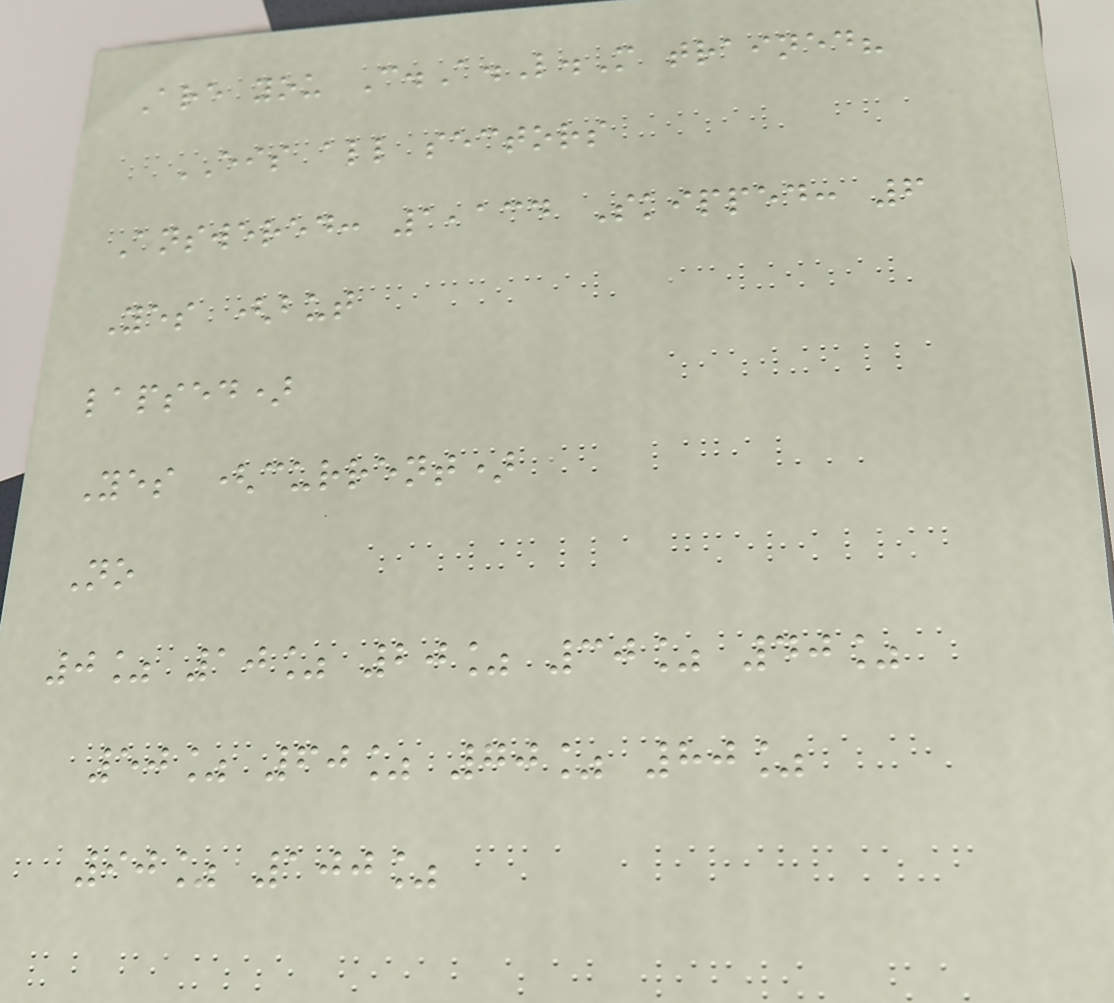Are you C.A.L.M trained?
EIS all sectors
Answered: 1,134 Skipped: 6
Yes (but
lapsed)
Yes (current)
No
0% 10% 20% 30% 40%
50% 60% 70% 80%
90% 100%
